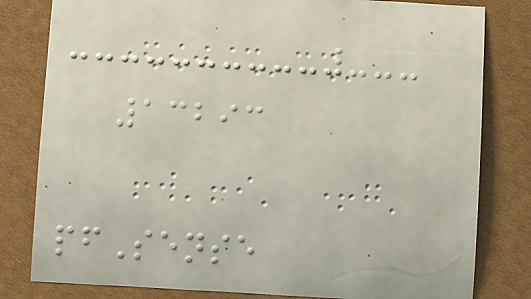13293
pfSense
